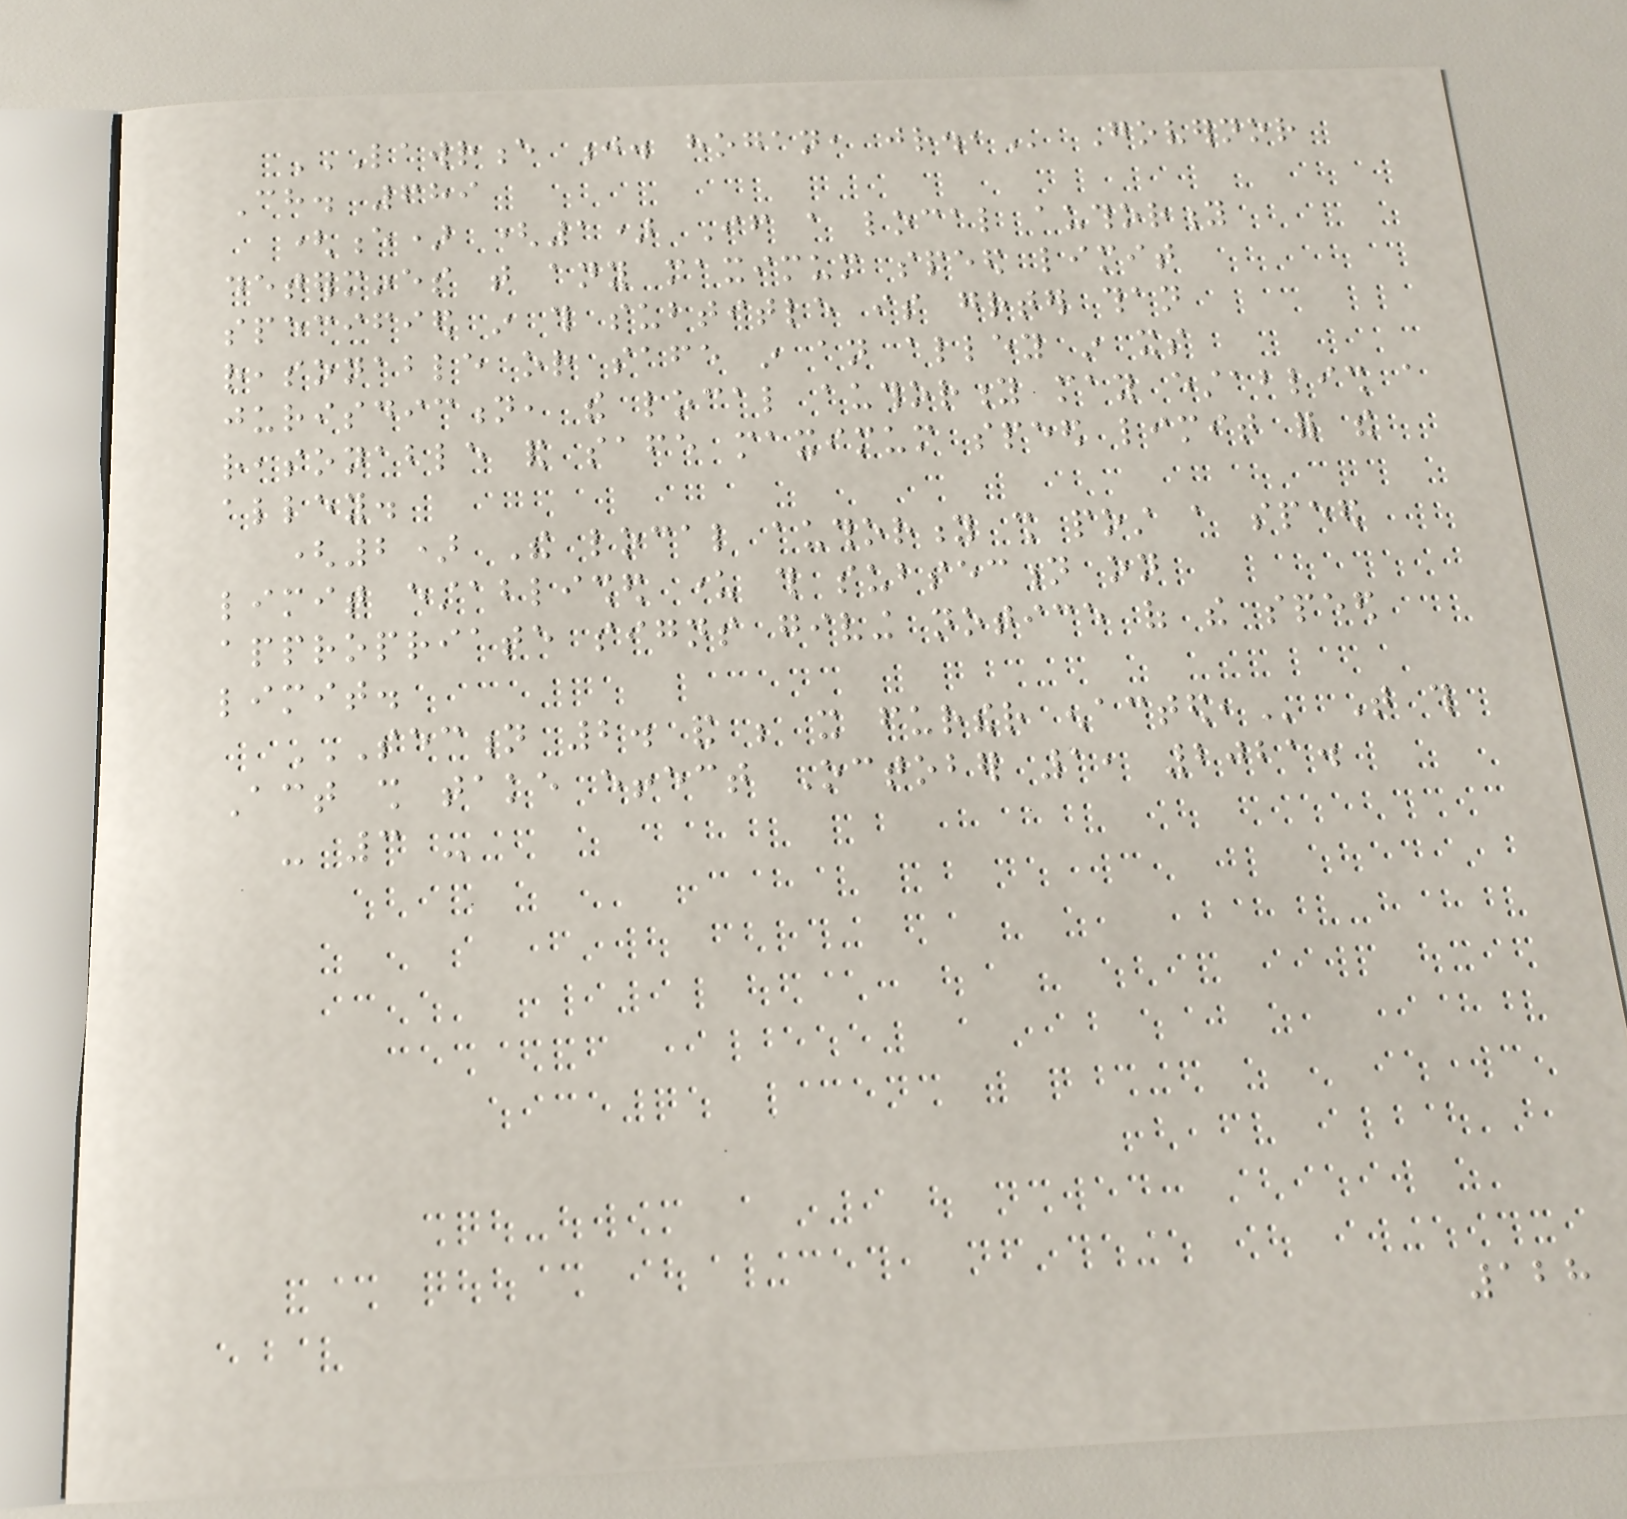LAWRENCE J. HOGAN, JR., Governor
Ch. 689
(e) (1) If a local authority
determines that any maximum speed limit
specified in this subtitle is greater than
reasonable or safe in an alley in its
jurisdiction, the local authority may establish a
reasonable and safe maximum speed limit for the
alley.
(2) The local authority shall post a speed
limit established under this subsection on
appropriate signs giving notice of the speed
limit.
SECTION 2. AND BE IT FURTHER ENACTED, That this
Act shall take effect October 1, 2021.
- 3 -
128
